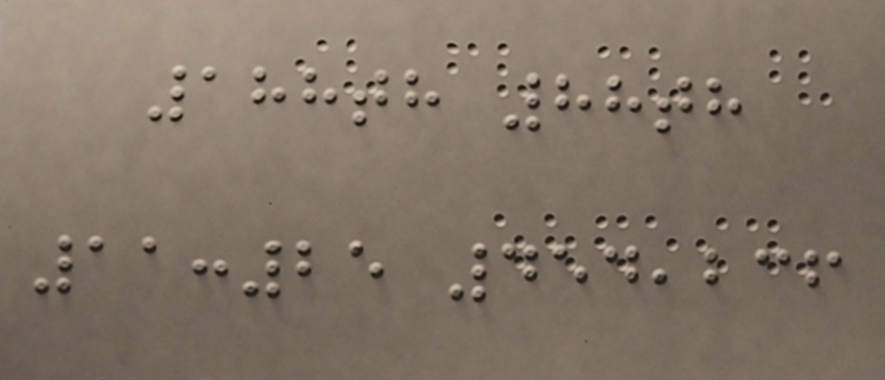188th 88th
11:25 454,236
